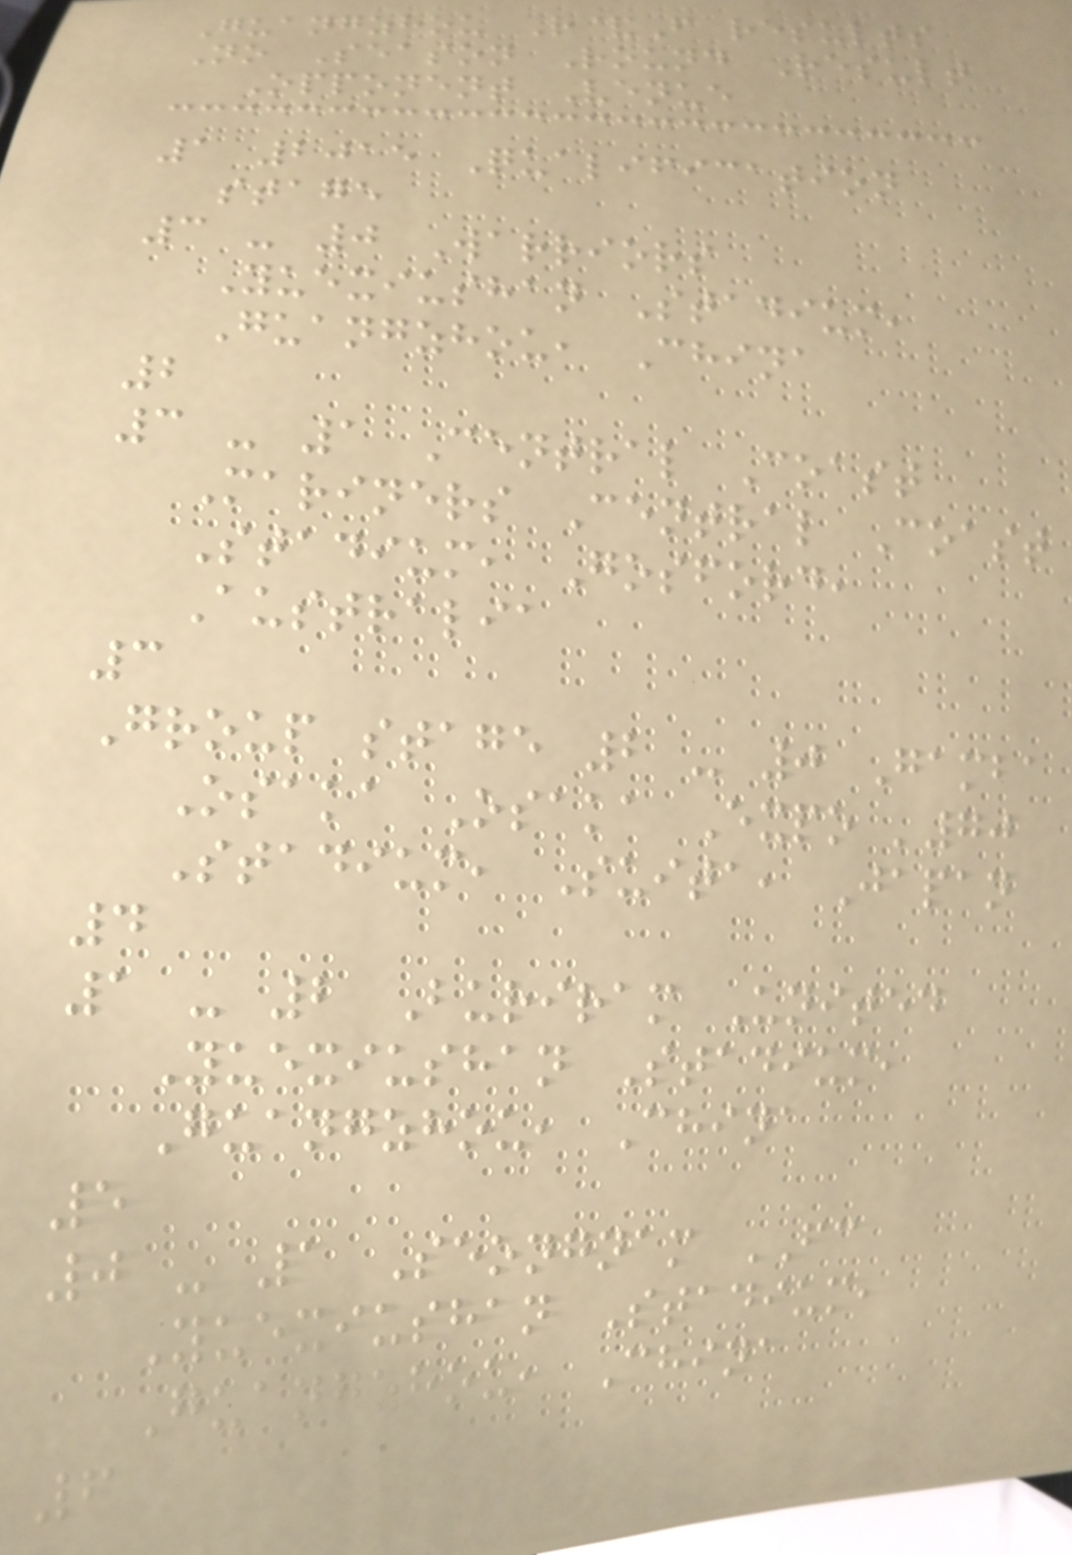Guangzhou R&F results
No Season Round Result
Opponent Venue
1 2015 Qualification
stage
3 - 0 Warriors
Yuexiushan Stadium,
Guangzhou, China
2
3 - 1 Central Coast
Mariners Central Coast
Stadium, Gosford,
Australia
3
Group stage 2 - 0 Gamba
Osaka Osaka Expo '70
Stadium, Suita, Japan
4
1 - 2 Buriram United
Yuexiushan Stadium,
Guangzhou, China
5
0 - 1 Seongnam FC
Yuexiushan Stadium,
Guangzhou, China
6
